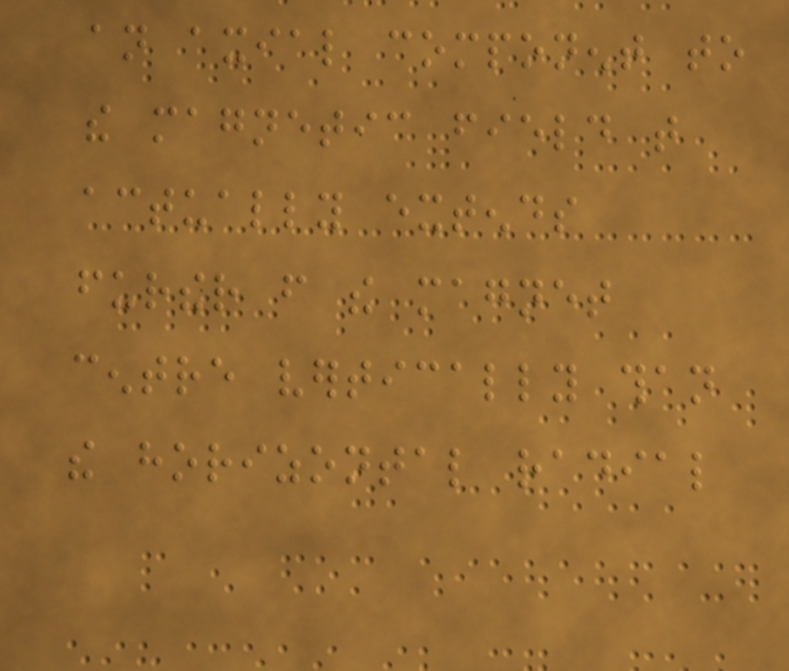an axial component to
the magnetic field that
actually extends
further from the magnet
centre vertically than
the horizontal radial
